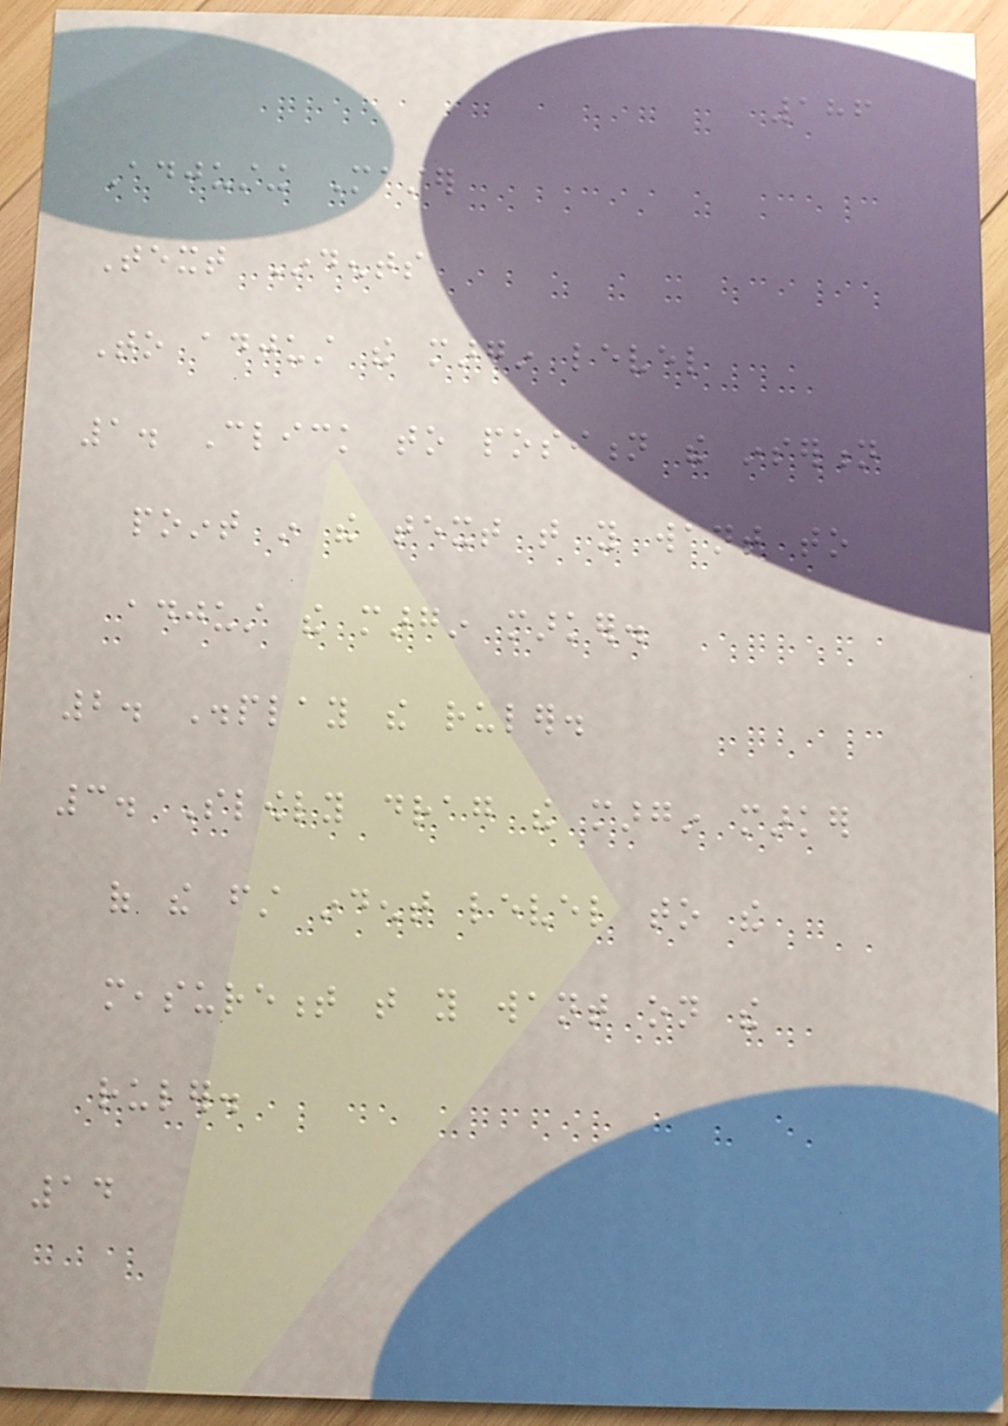186
Adjusting Master
Text Indents
To adjust the margin level
1. Click to position the insertion
point in the text that you want to
adjust the margin marker.
2. Display the ruler.
3. Slowly drag the margin marker
of the first indent level to the
measurement that you want on the
ruler.
14
